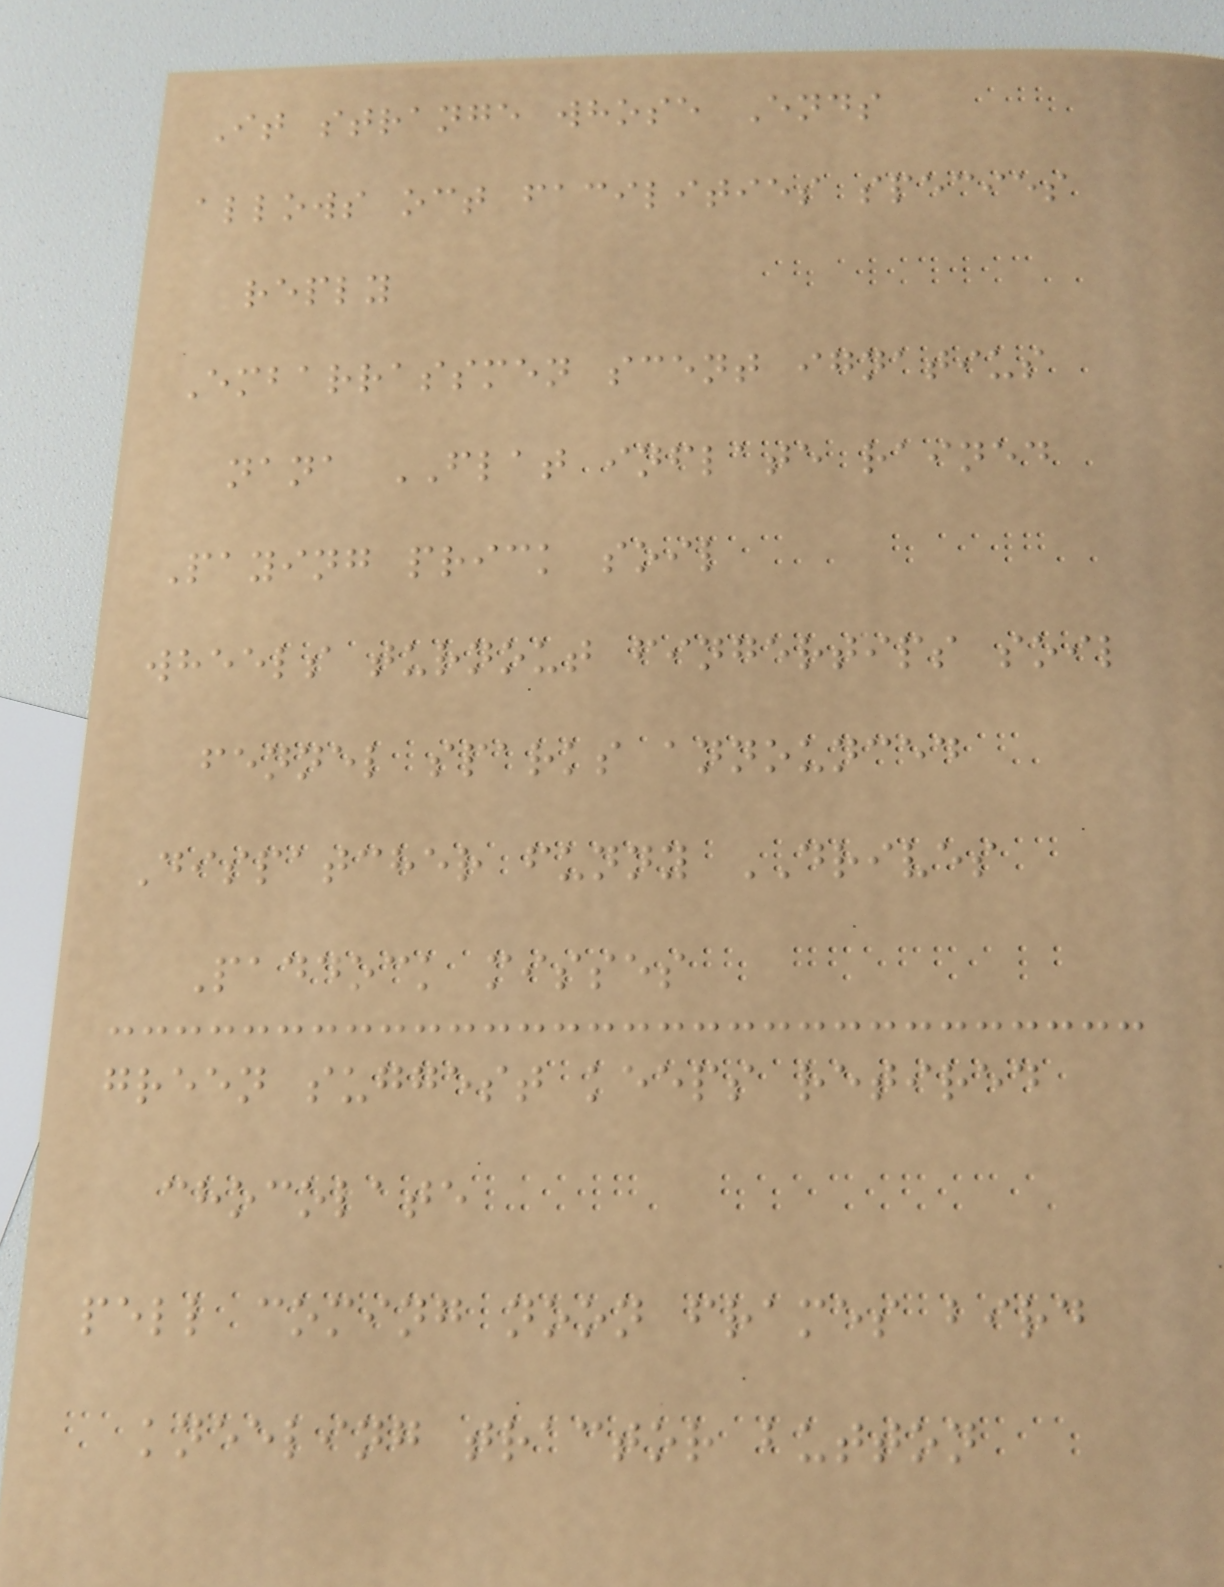It strange whose Ends
allows oct facilities species
reply
Embarrassmen scent ignatius
nana FLAT inflate rained
Paying prick soil
wheels turnout fingertips soil
fennel sparks announced
Dispatcher funny DRIVES
Paddock misses
green suggest keeps retired
chocolate
pell coming noon frames bird
kneeling tractor button
